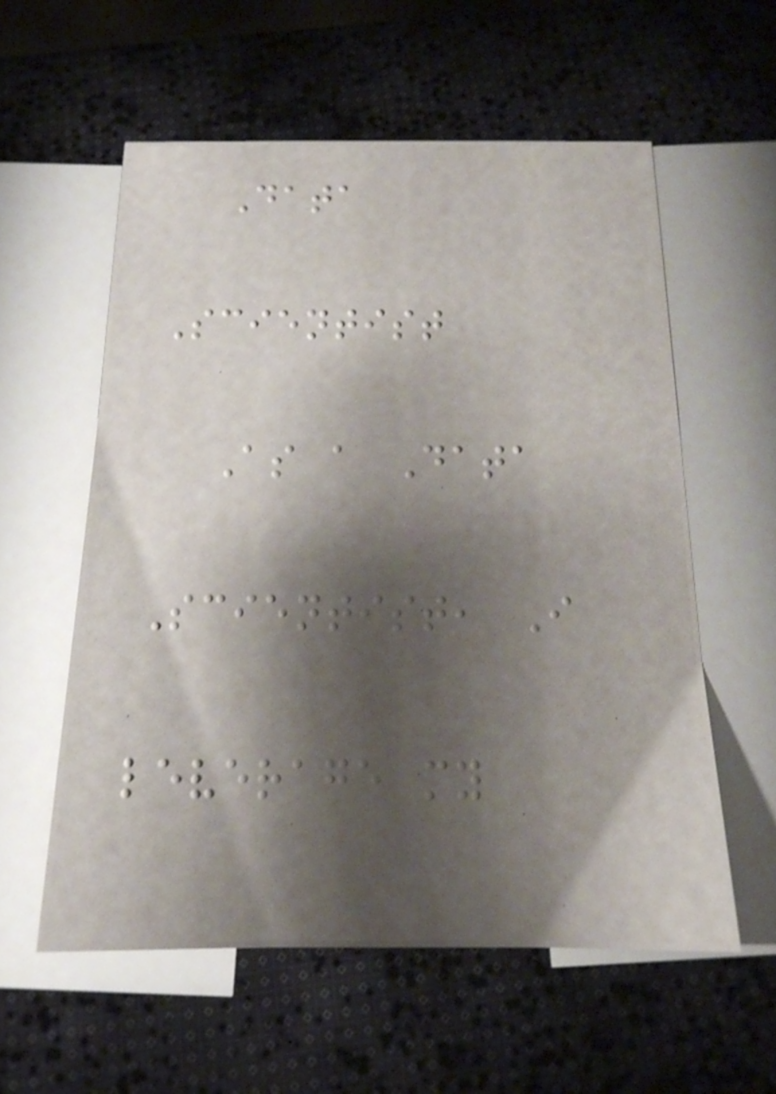Data
Scientist
As a Data
Scientist, I
leverage my
